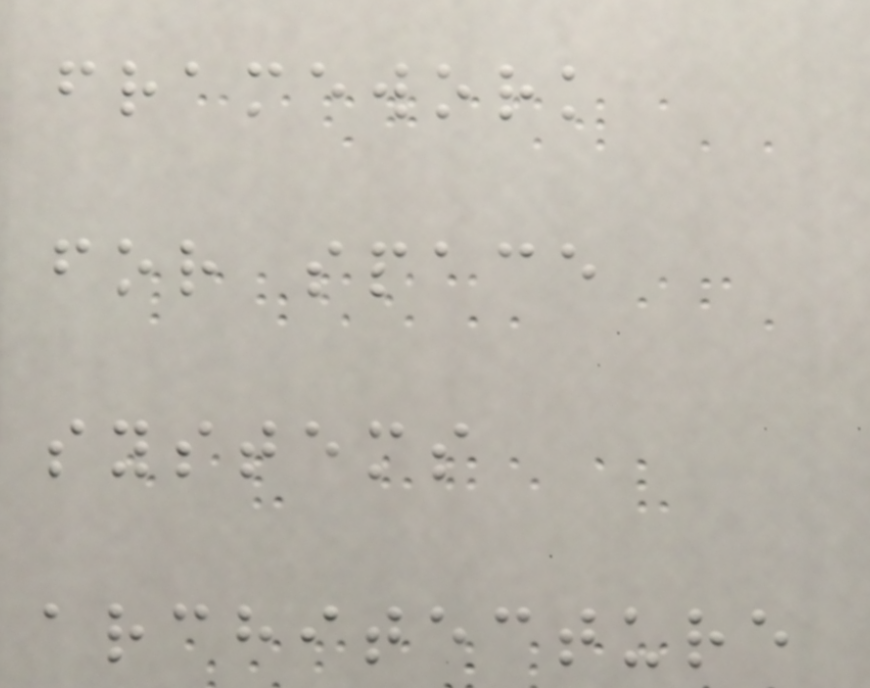framework
for space
systems
architecture
